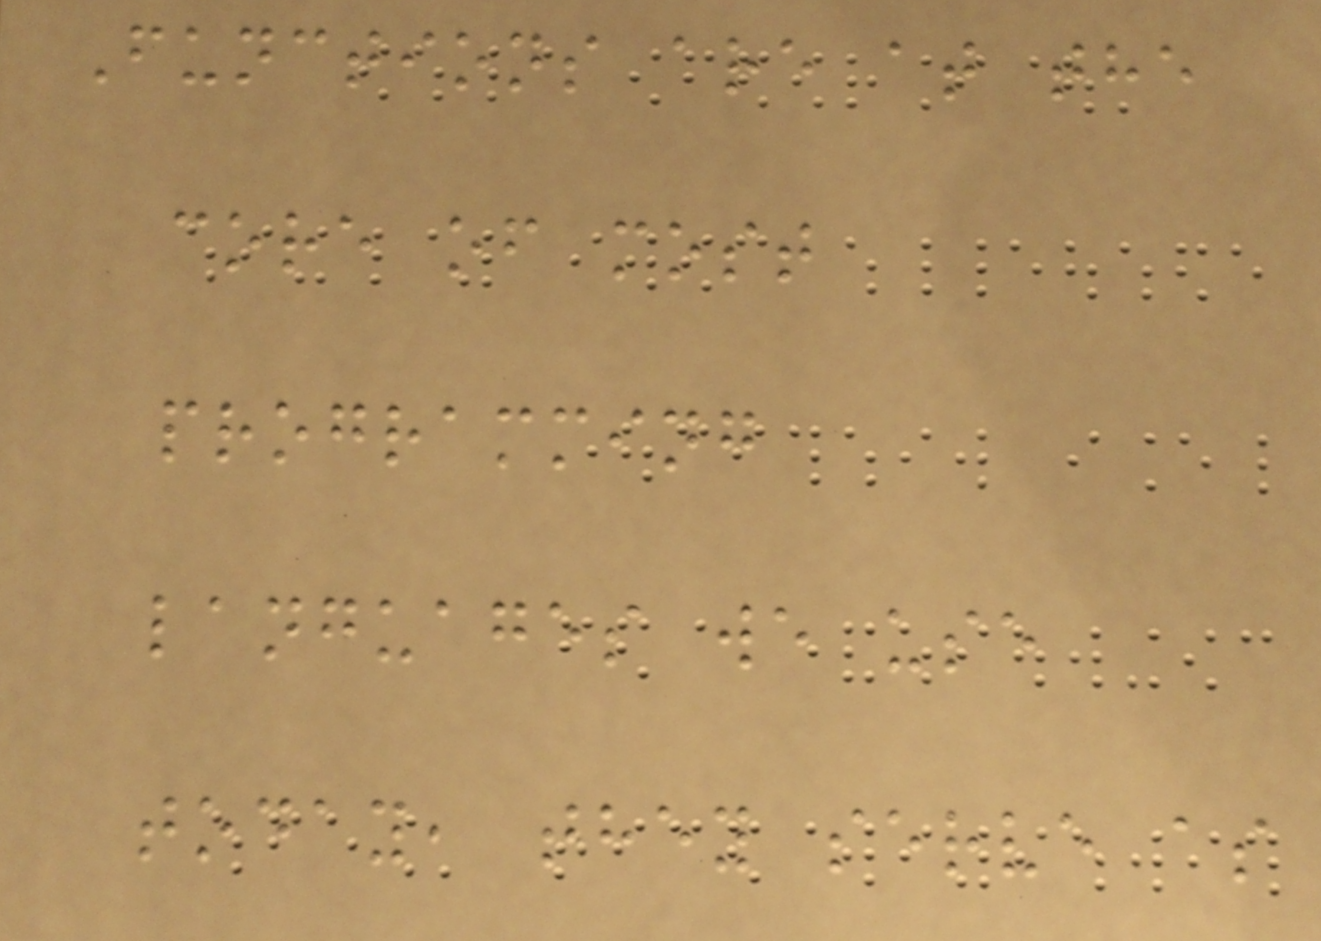Functions are at the
core of most
programming
languages we use
today, they serve as
